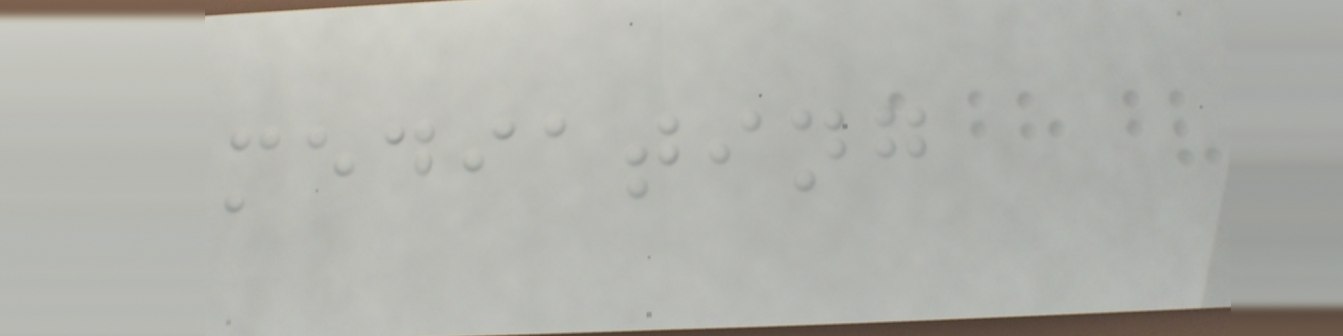mediating
